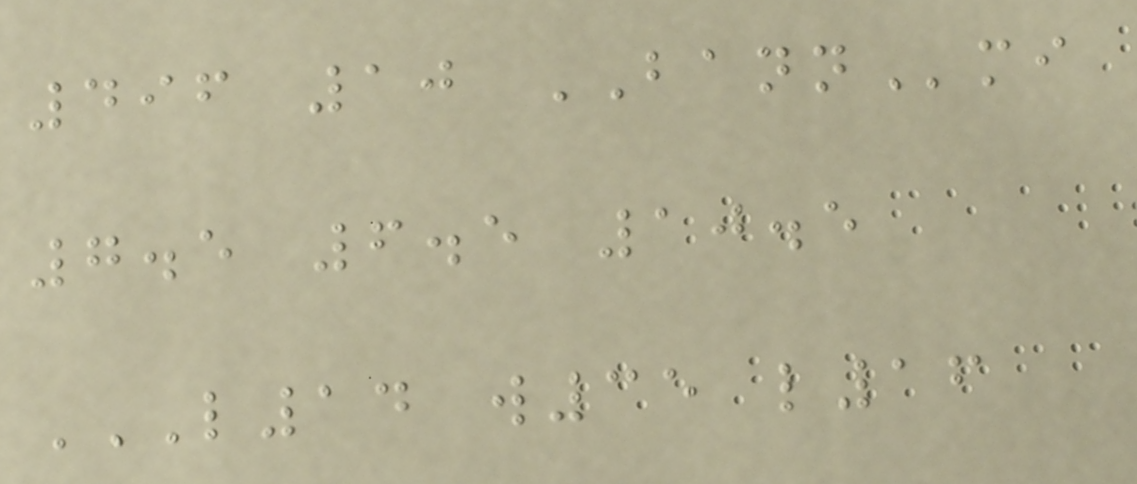496 10 BANNmi
7.5 6.5 10.5
L14 W35 L16
